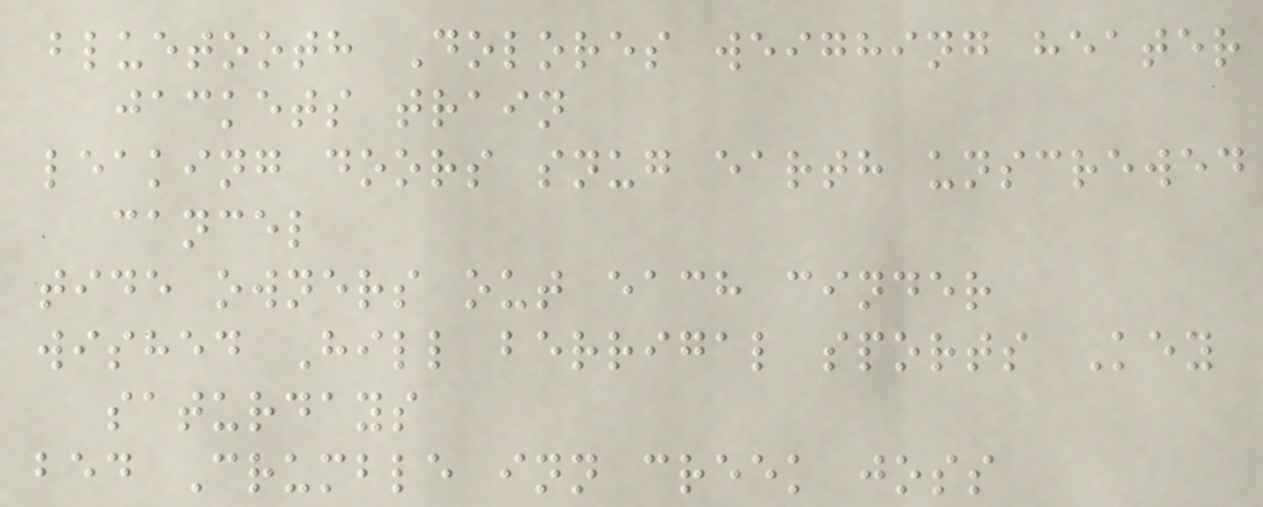bluetooth Dolores weighing heater
jackets train
leaking doors snug earth unscrewed
cancel
tide owners out each cinder
wished Hill berrigal sports Key
saturdays
bed Crumble inn creek joss
